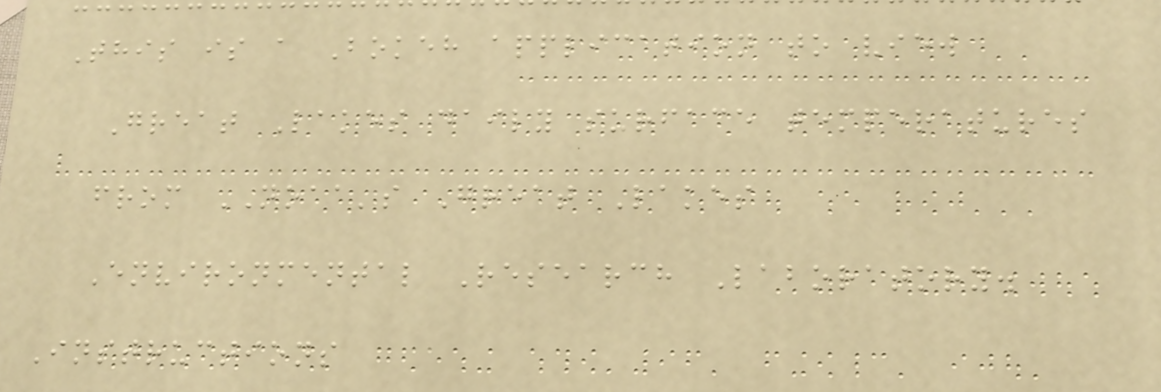This is a Bokeh application to view
Great Lakes daily surface temperatures
from NOAA's Great Lakes
Environmental Research Laboratory.
Instructions
